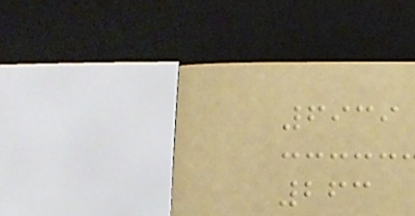6939
263
